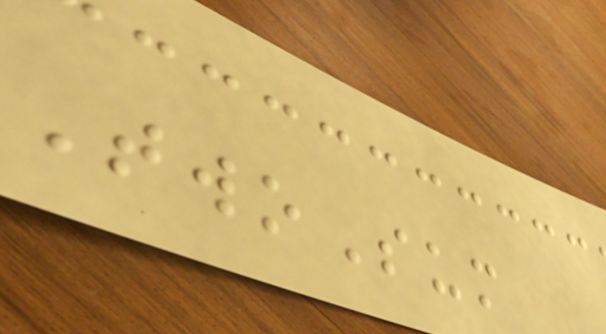TwoSum
